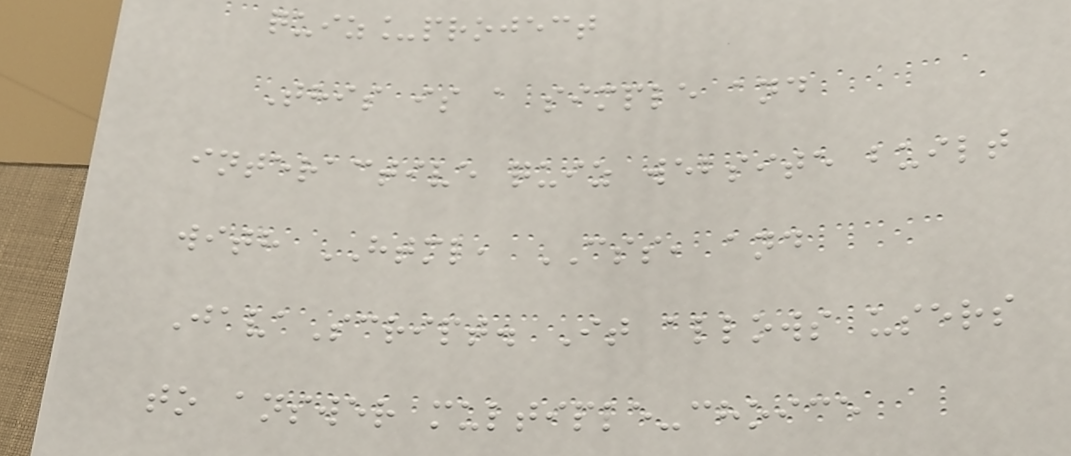quiz_project
This is a simple and
interactive quiz website built
with HTML, CSS, and
JavaScript. It allows users
to answer multiple-choice
